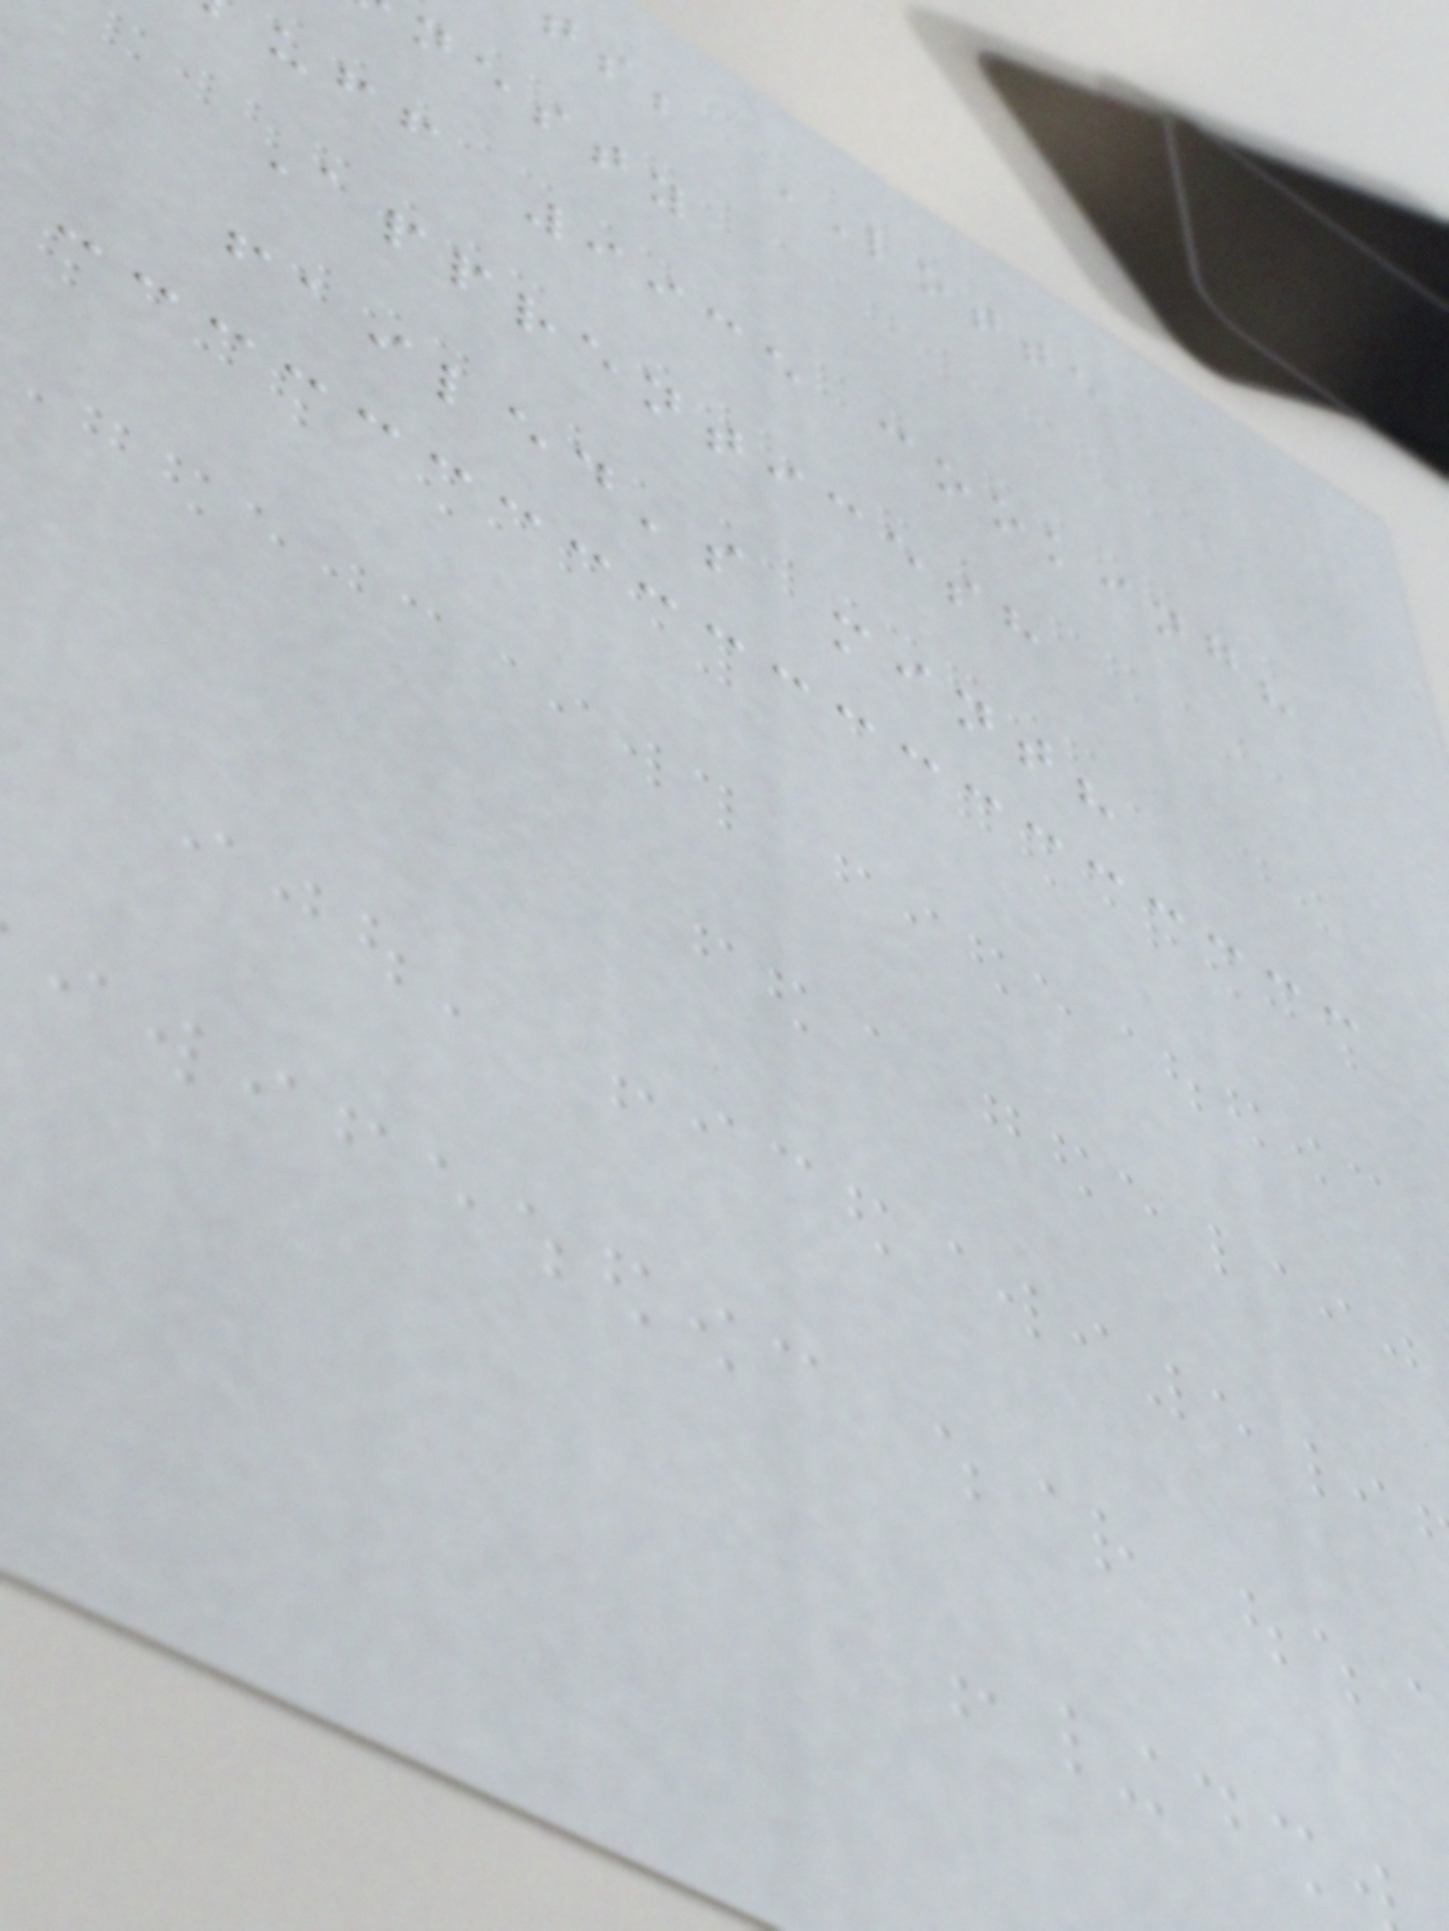ts; LOTTE
nesty
uff 9935 cooking?
Apprenticesh
failed's mint?
